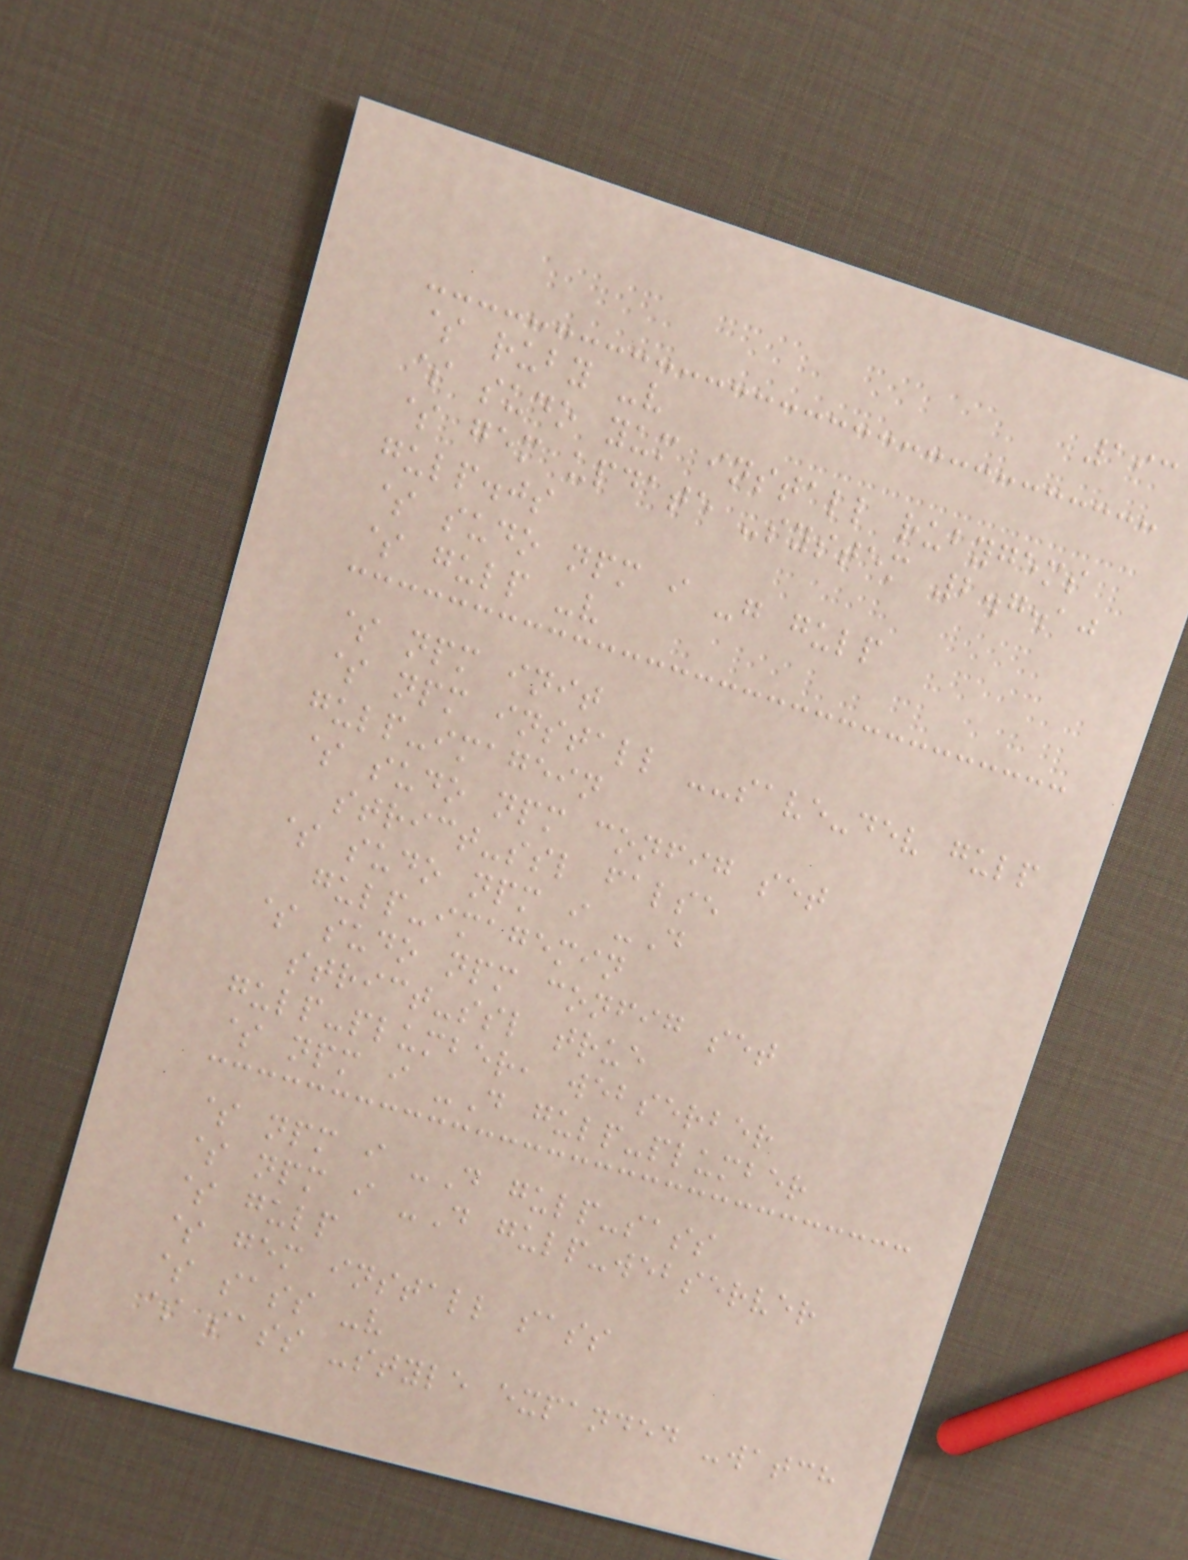193
$ ruby -v
$ sudo yum install rubygems
$ gem update -system 2.7.10
gulp.js
$ sudo npm i -g gulp
$ gulp -v
$ npm init
$ npm install --save-dev gulp
gulp-imagein
$ sudo npm config set
strict-ssl false
$ sudo npm i -D
gulp-imagemin
$ sudo npm config set
strict-ssl true
gulp-plumber, webserber
$ npm i -D gulp-plumber
$ npm i -D gulp-sass
$ npm i -D gulp-webserver
$ gulp
$ gem install sass
$ sass -v
$ sass -style expanded -watch
